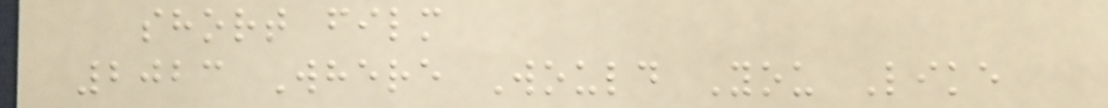short film
2023 Where Would You Like
